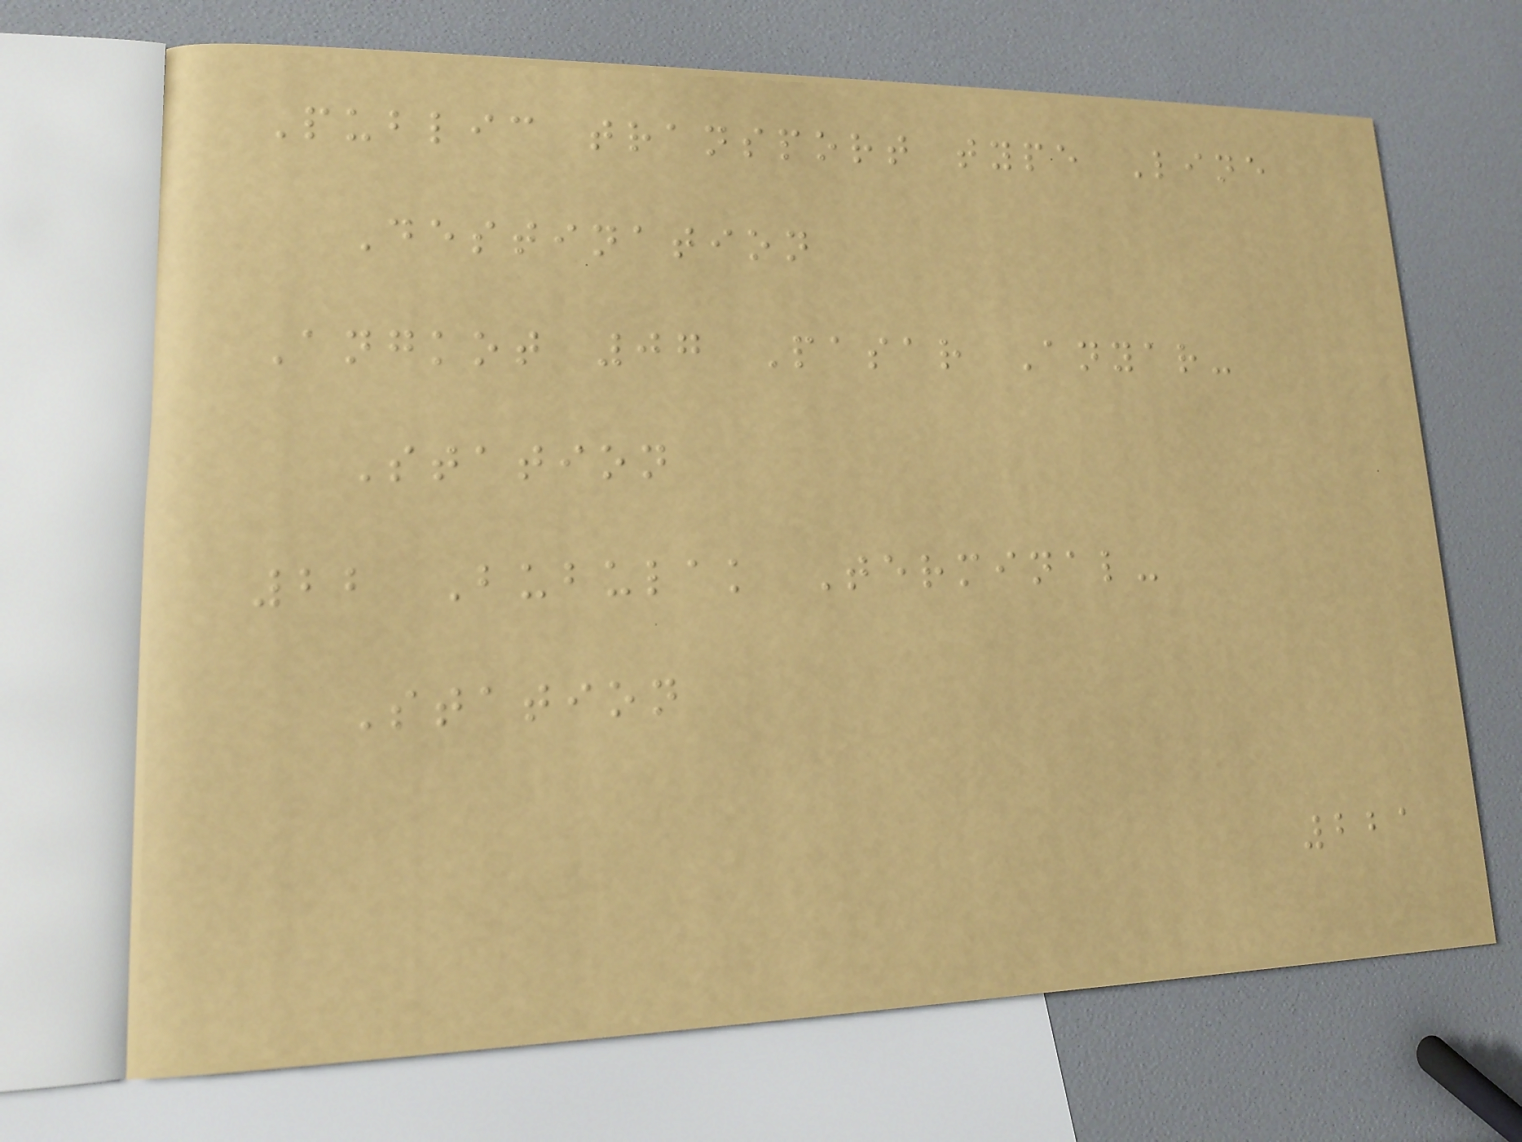Public transport type Line
Destination
Angkot 07 Pasar Anyar-
Station
22 Bubulak Terminal-
Station
221
